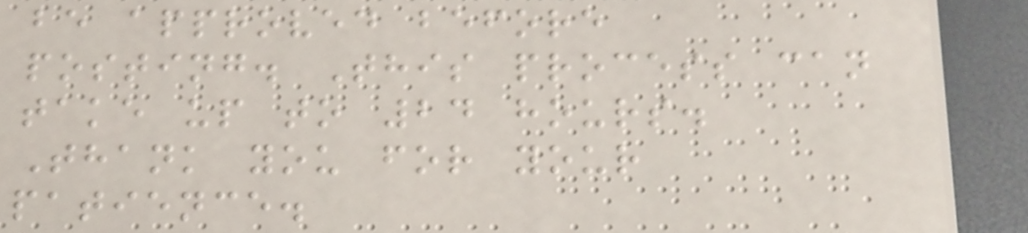be approved before
posting. This process can
take up to 24 hours.
Thank you for your
patience.
